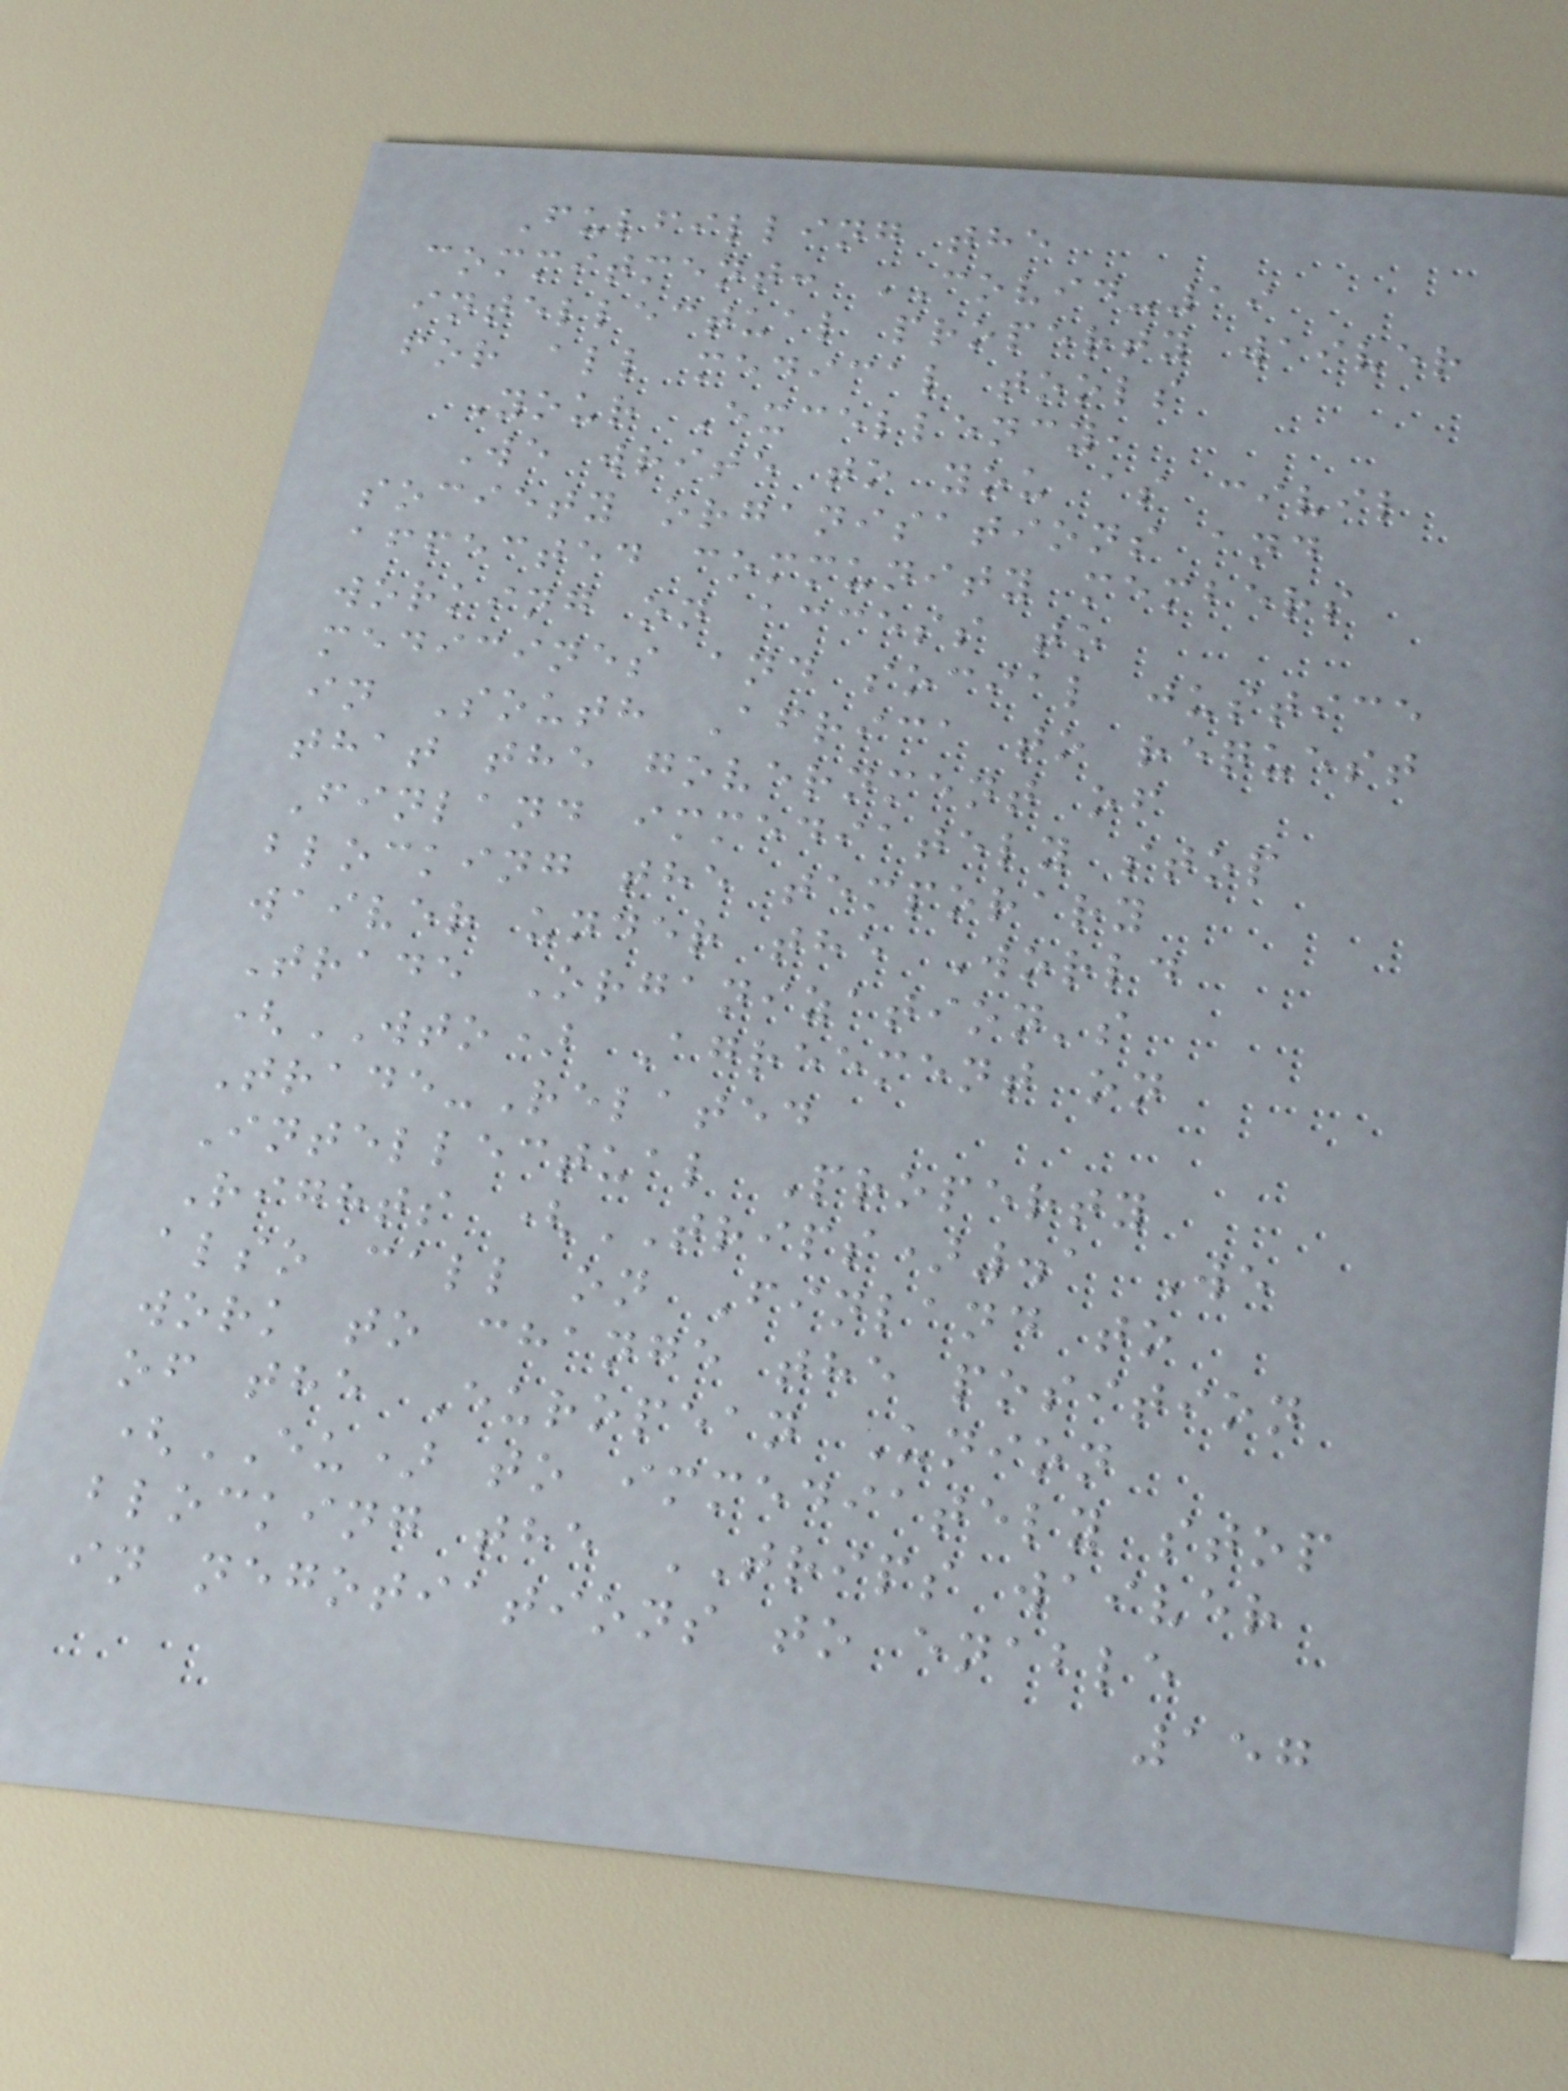Fulfilling the
commitment: COVID-19
intellectual property waiver
for all medical tools
Your Excellency,
We write to you as civil
society organisations and
affected community members
working on access to
medicines and social justice
in South Africa to request
that the government of
Finland immediately stop
blocking the temporary
waiver under the World
Trade Organization's
(WTO) Agreement on
Trade-Related
Intellectual Property
Rights (TRIPS).1 We
also call on Finland to
work to change the position
of the European Union
(EU) to immediately stop
blocking the TRIPS waiver
in negotiations to enable
157
